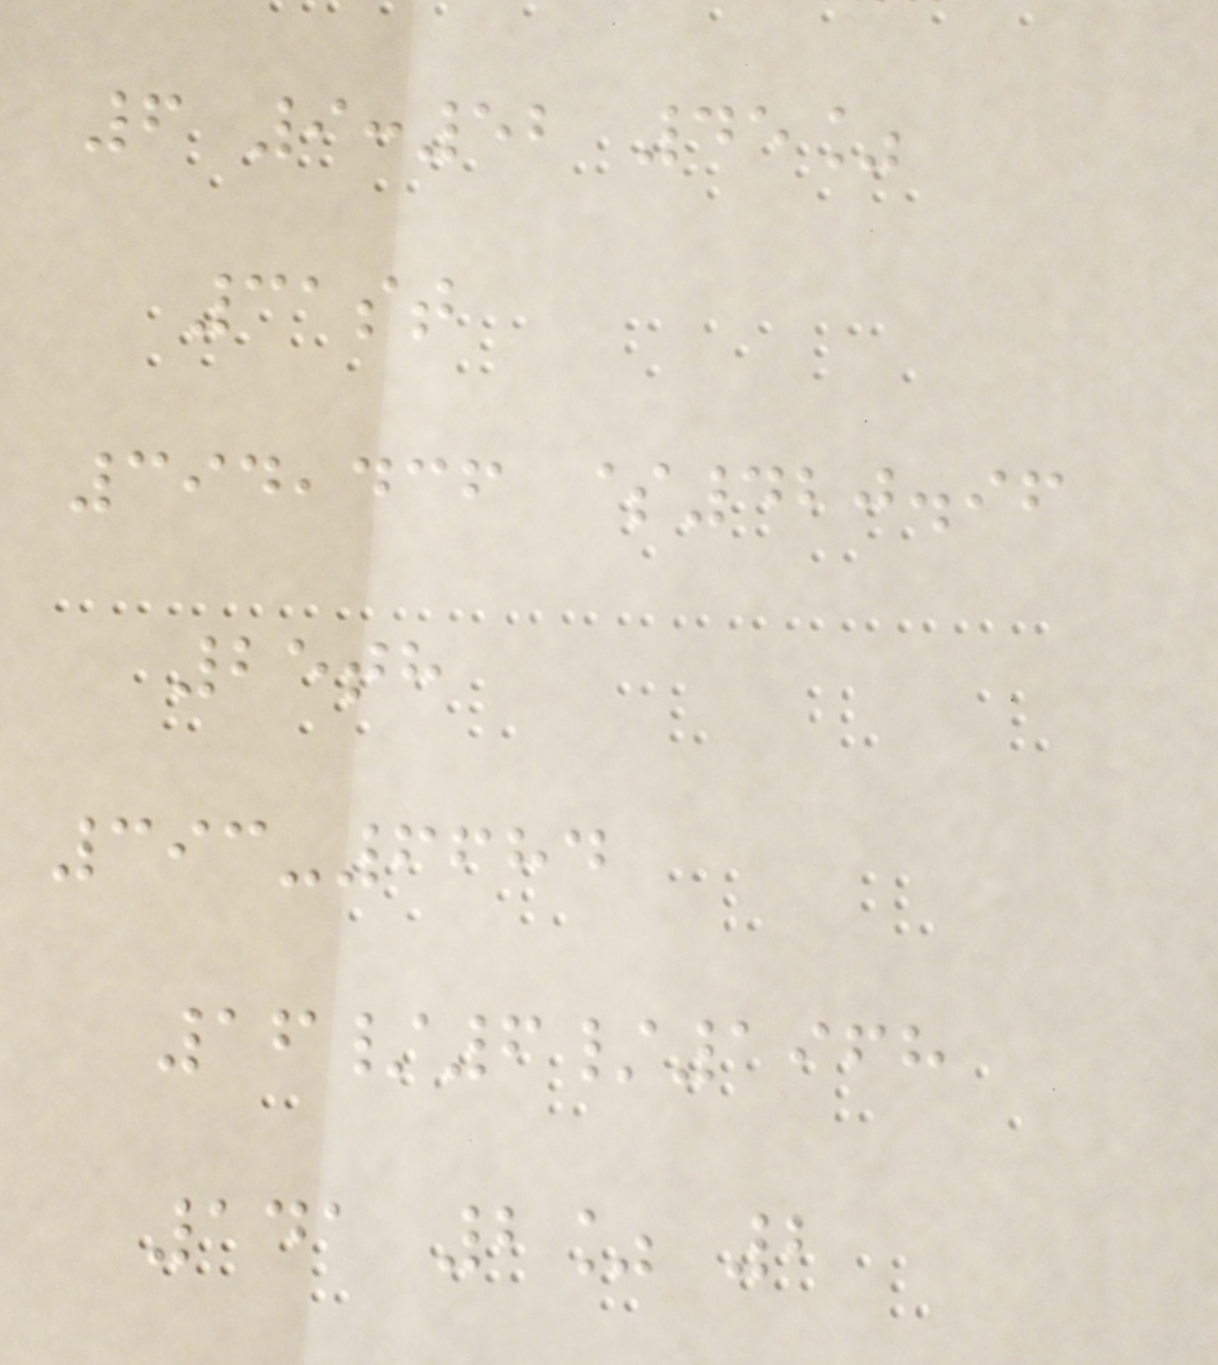6 9:52 45%
31st
394,436 $420.96
25th
393-6684
16/6/1968
141 2% 2
